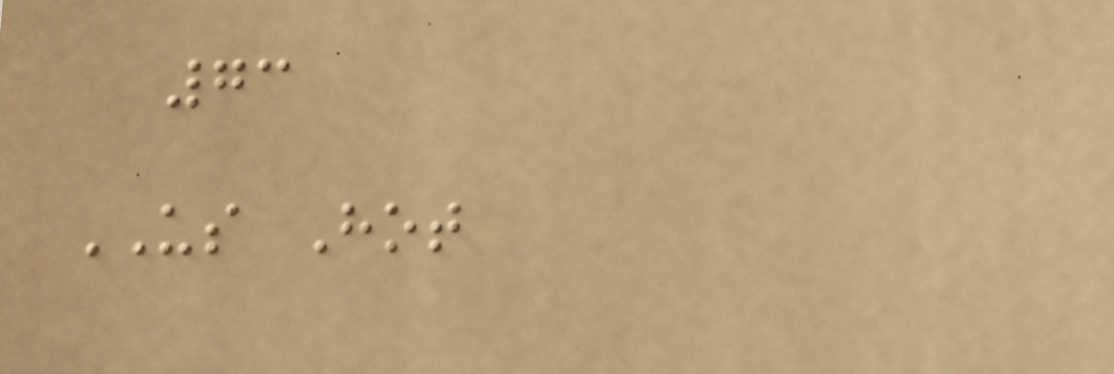73
US Hot
